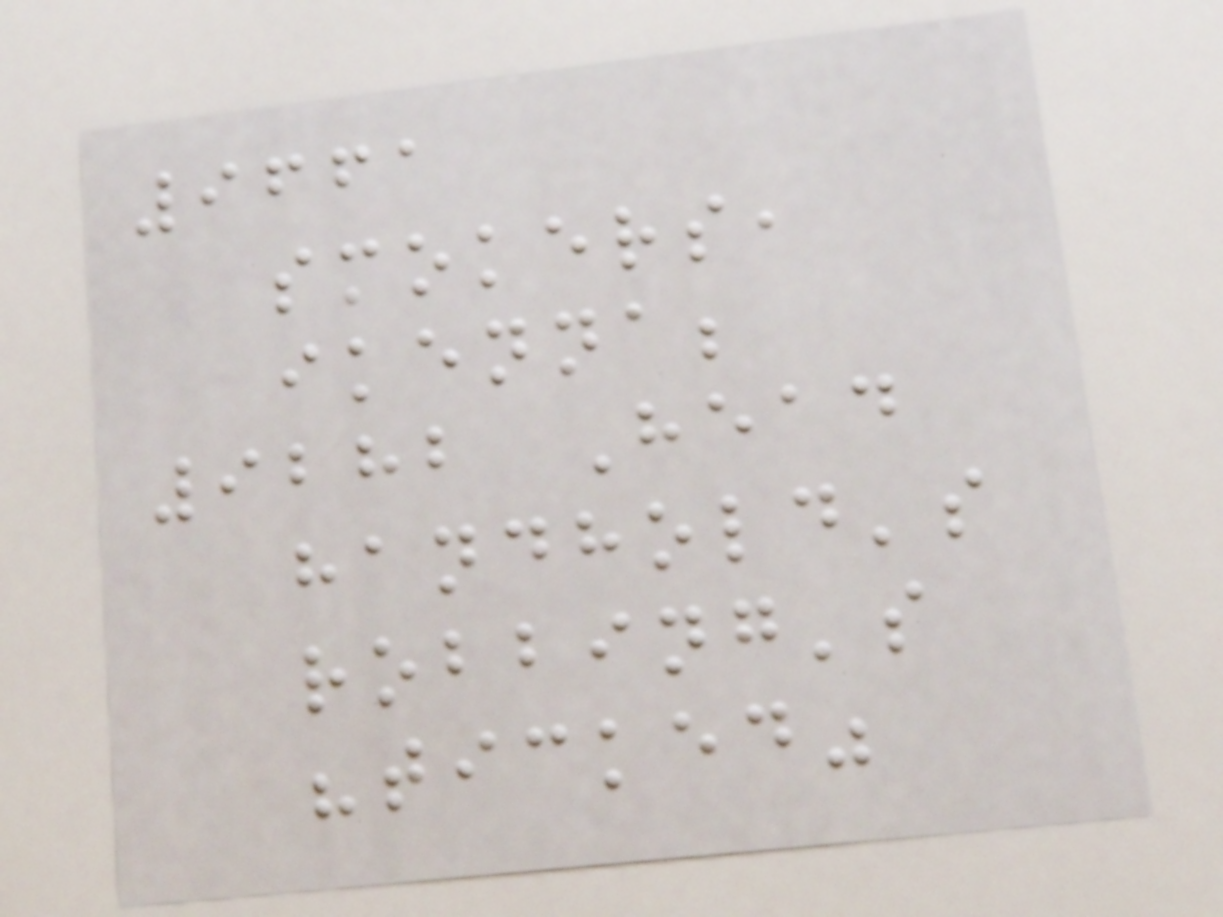9661
smokers,
ikenna;
9282 Head
handhold's
robbing's
"ticked"
